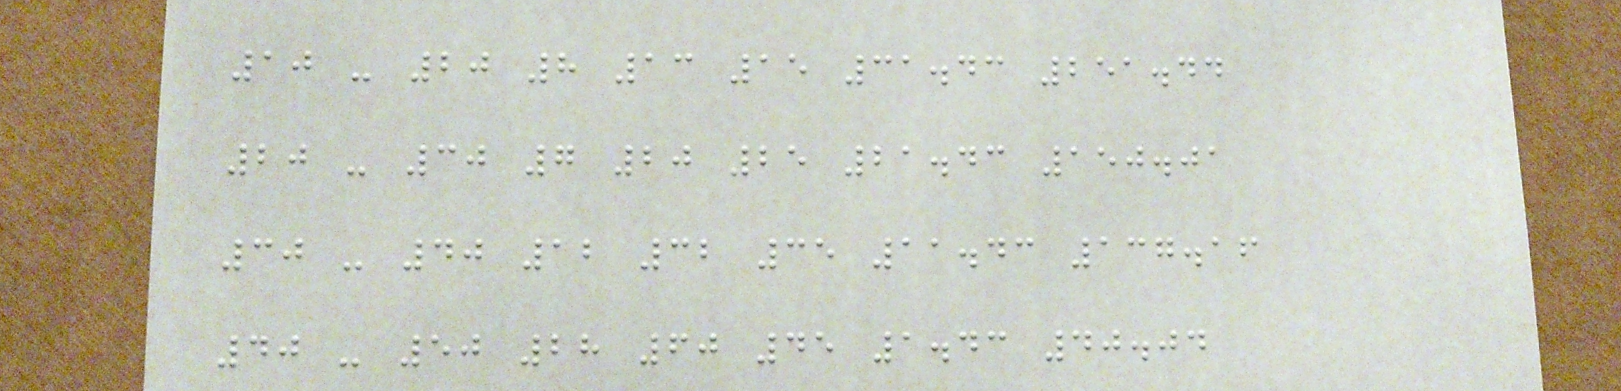10 - 20 8 13 15 31.43 251.44
20 - 30 7 20 25 21.43 150.01
30 - 40 12 32 35 11.43 137.16
40 - 50 28 60 45 1.43 40.04
